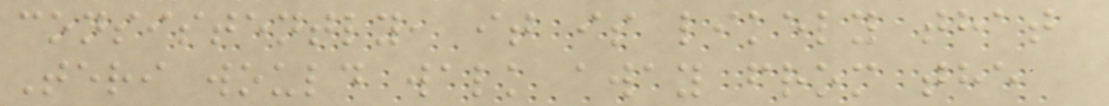consistently, it is likely that
Teri would walk away from the
